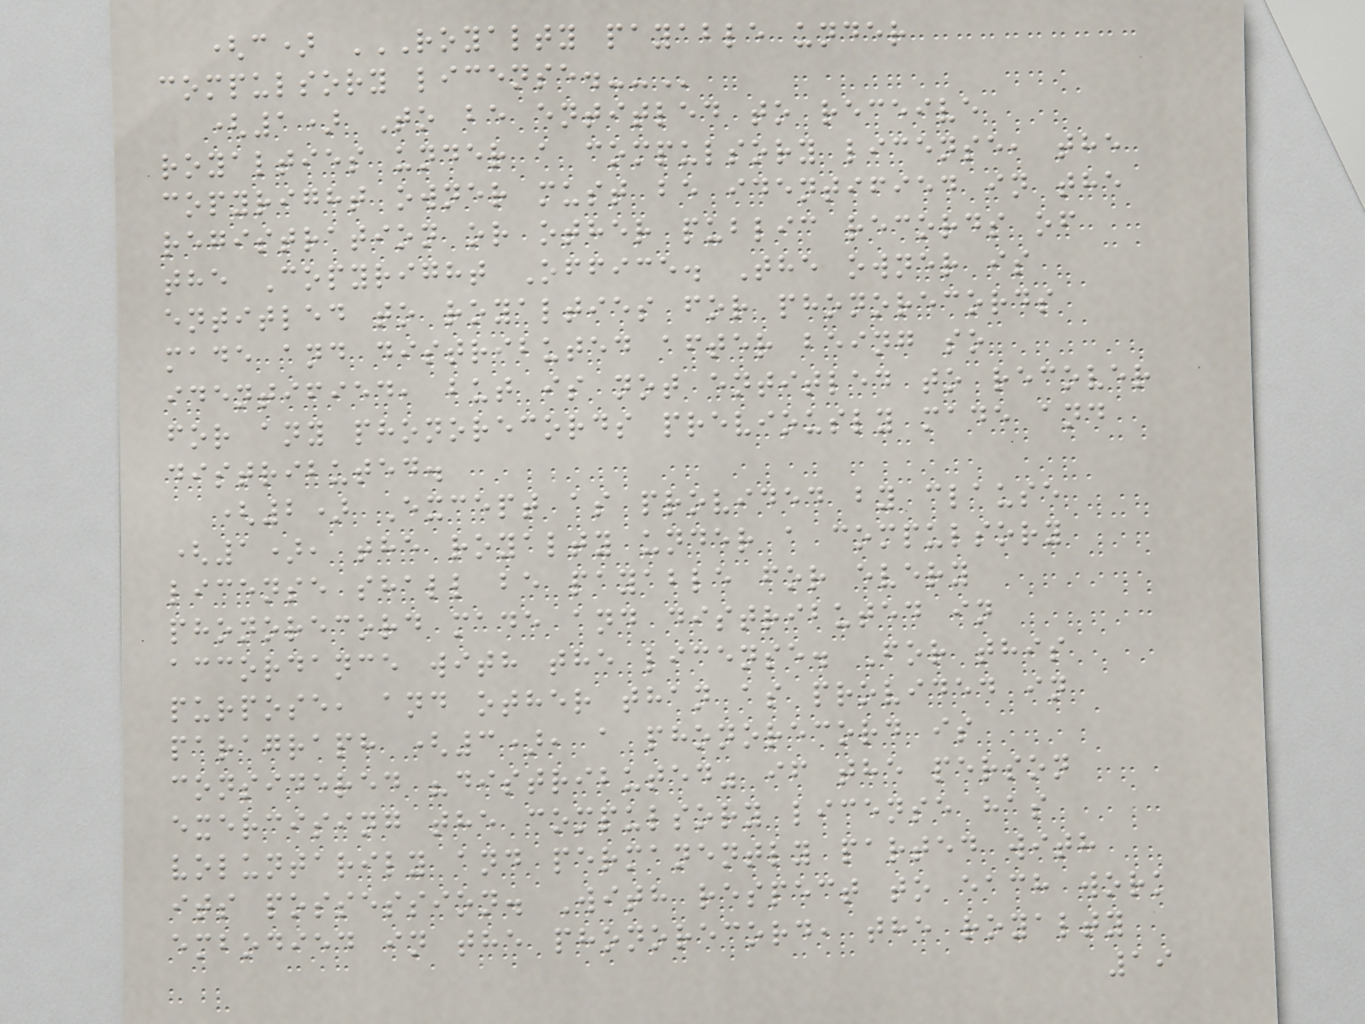(c) ROYALTY PAYABLE UNDER
COMPULSORY LICENSE.--
(1) To be entitled to receive
royalties under a compulsory license, the
copyright owner must be identified in the
registration or other public records of
the Copyright Office. The owner is
entitled to royalties for phonorecords
made and distributed after being so
identified, but is not entitled to recover
for any phonorecords previously made and
distributed.
(2) Except as provided by clause
(1), the royalty under a compulsory
license shall be payable for every
phonorecord made and distributed in
accordance with the license. For this
purpose, and other than as provided in
paragraph (3), a phonorecord is
considered "distributed" if the person
exercising the compulsory license has
voluntarily and permanently parted with
its possession. With respect to each work
embodied in the phonorecord, the royalty
19
